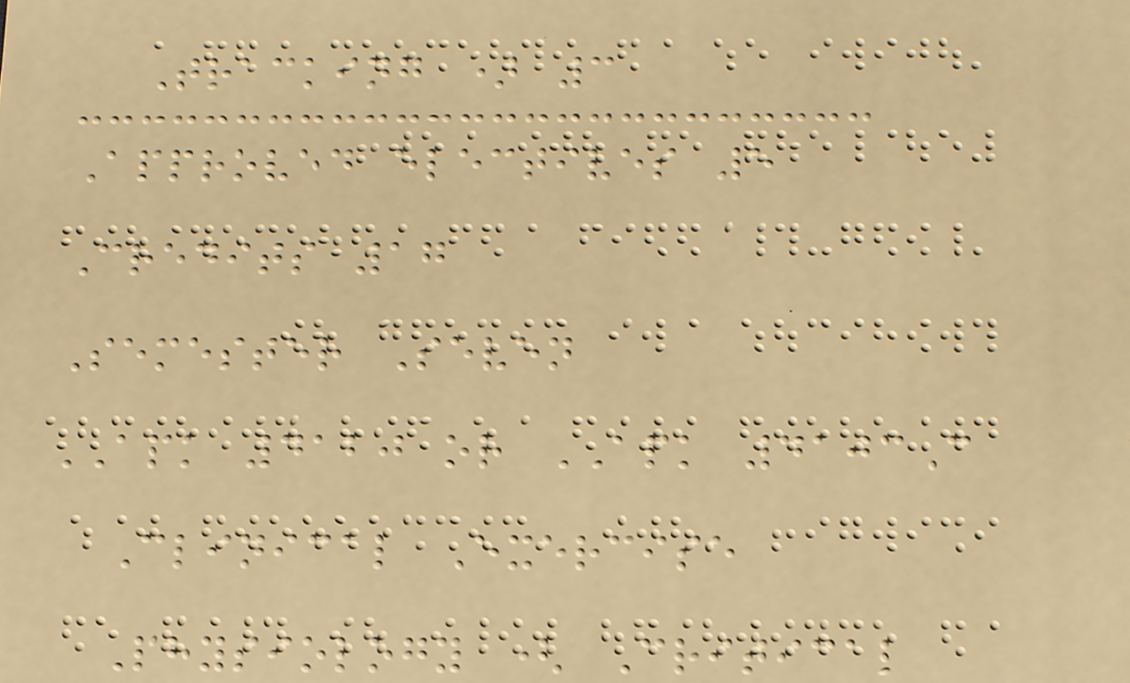Tracking ) 3
Approved electives 5
Credits 17
Semester Seven
APK 4120 or APK 4103C
Clinical Exercise
Physiology ( Critical
